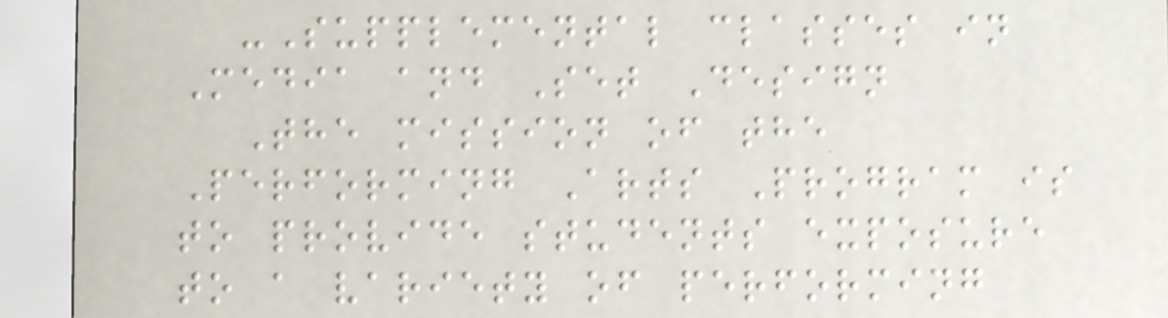-Supplemental classes in
Media and Set Design
The mission of the
Performing Arts Program is
to provide students exposure
to a variety of performing
